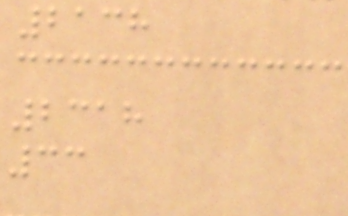2138
2318
33
